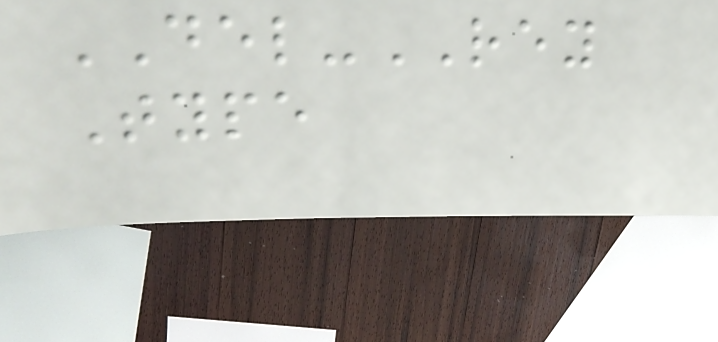DEL-REY
Type
